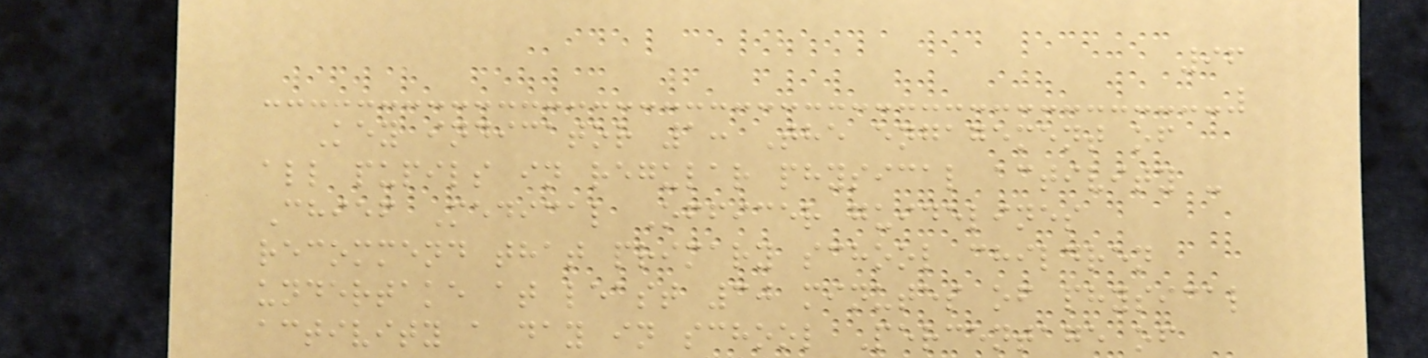96
Key indicator 1: The engagement of
all pupils in regular physical activity -
Chief Medical Officer guidelines
recommend that primary school children
undertake at least 30 minutes of physical
activity a day in school Percentage of
